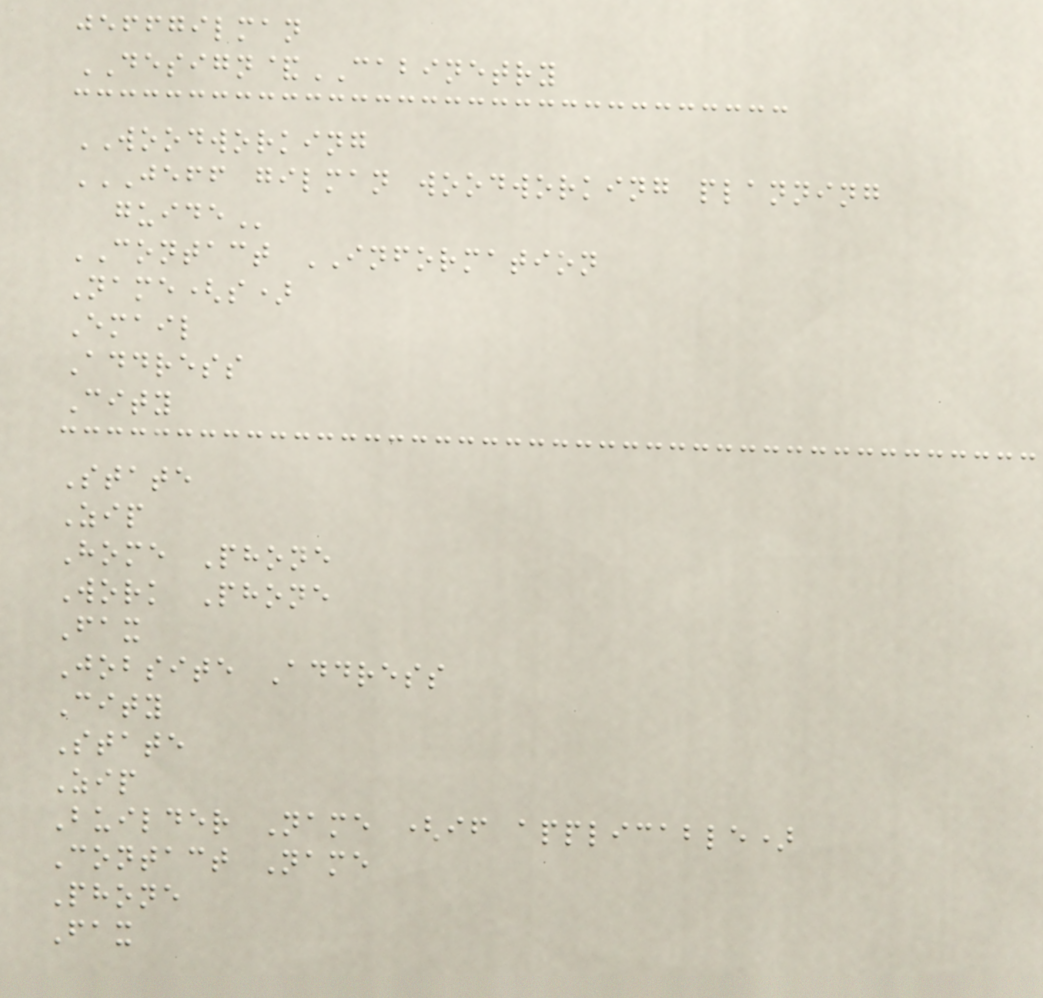jeffgilman
DESIGN&CABINETRY
WOODWORKING
JEFF GILMAN WOODWORKING PLANNING
GUIDE
CONTACT INFORMATION
Name(s)
Email
Address
City
State
Zip
Home Phone
Work Phone
Fax
Jobsite Address
City
State
Zip
Builder Name (if applicable)
Contact Name
Phone
Fax
